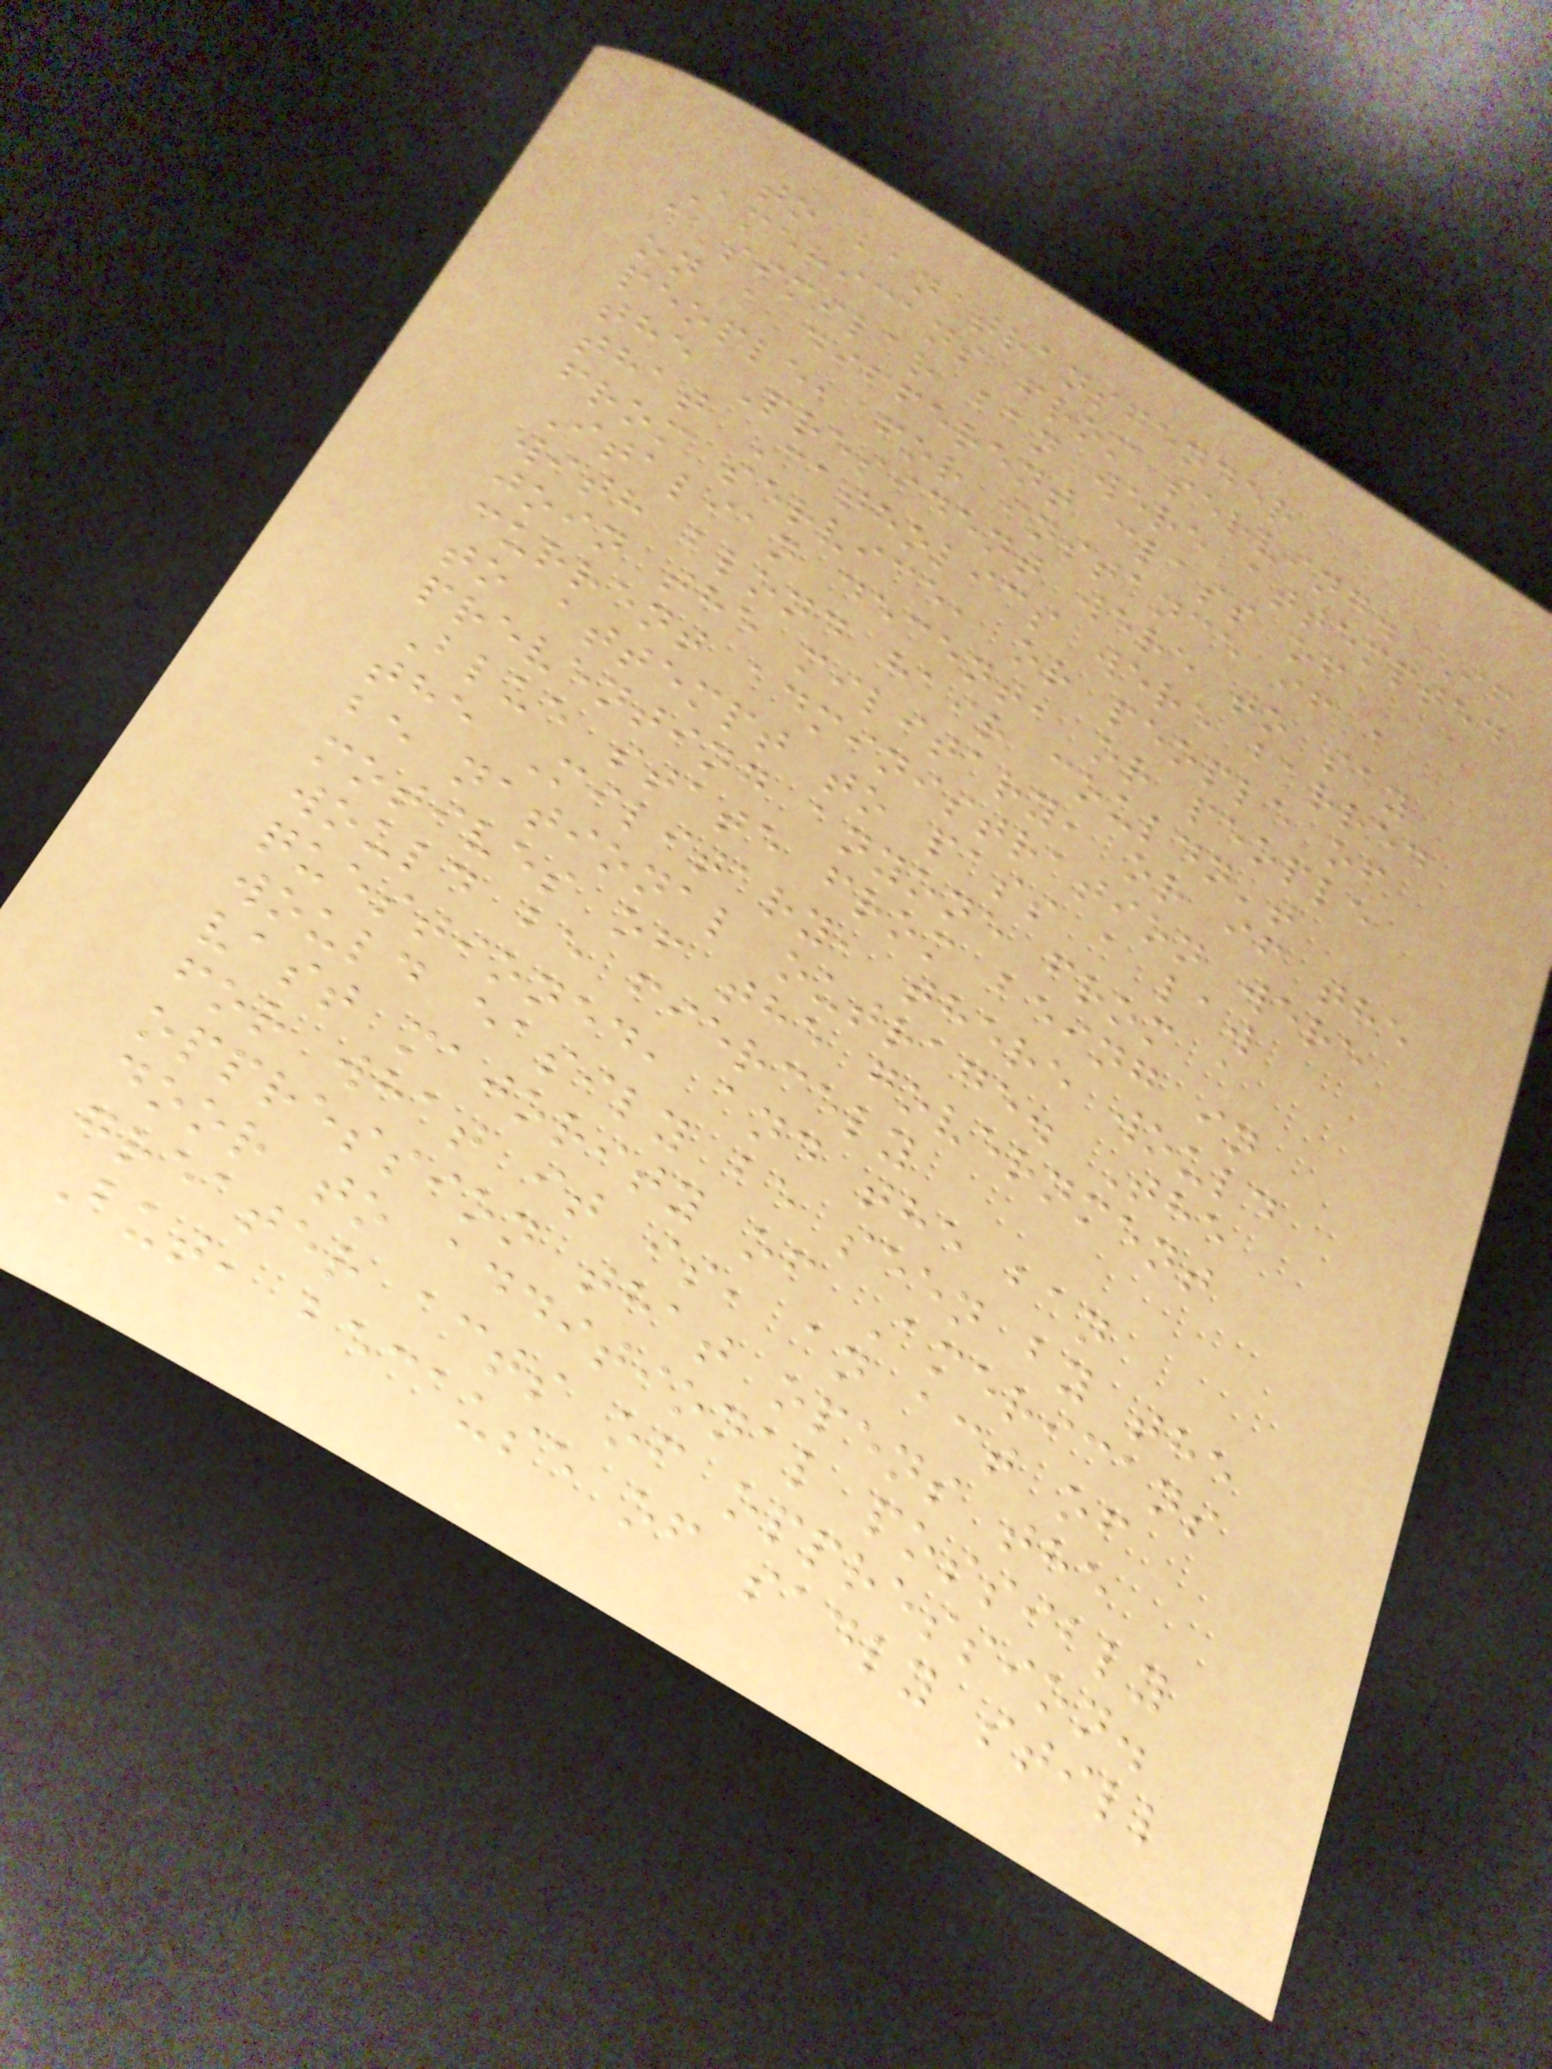to ban transgender
Americans from serving. If
a similar ban were attempted
on a different class of
people, for instance if a
the President were to say
that Catholics were barred
from service, or people of
Italian decent, or people
with blond hair couldn't
join the military, or if the
current administration were
to attempt to pass a law
preventing anyone from a
Blue state from being in
the Military, there would
be national outrage. The
motives of the government
would be fiercely
questioned, and the ban
would easily be seen by the
vast majority of Americans
for what it is, an act of
oppression that opens the
door to additional possibly
greater acts of oppression.
But, because of sadly still
